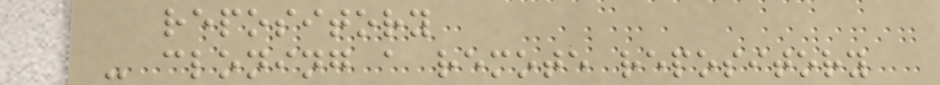repository
- cloning a remote repository
